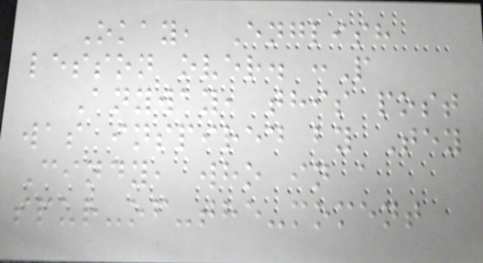Okay, English
lesson over. :P
Anyway, this post
was inspired by Tey
Cindy, who in a
spur-of-the-moment
